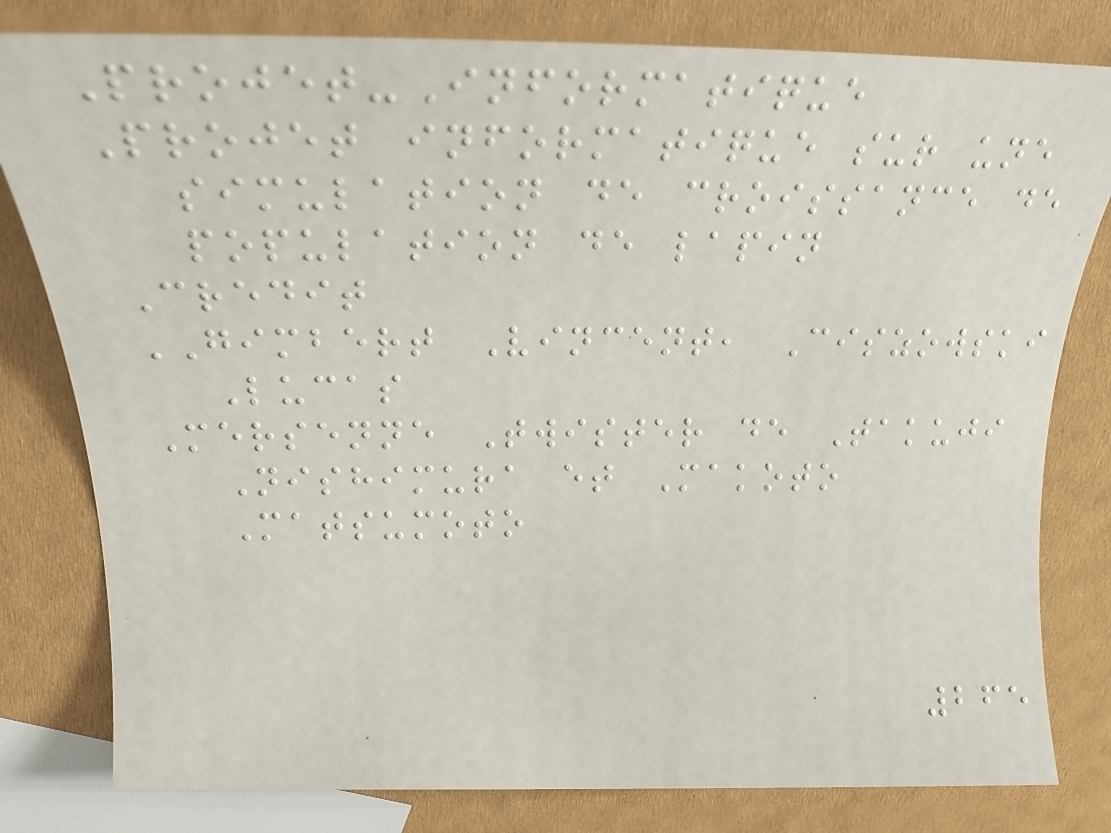Projet-Informatique
Projet informatique sur une
simulation de croissance de
population de lapin
Credit
GIMBERT Vincent, Ciszowski
Lucas
Mersenne Twister de Takuji
Nishimura et Makoto
Matsumoto
265
